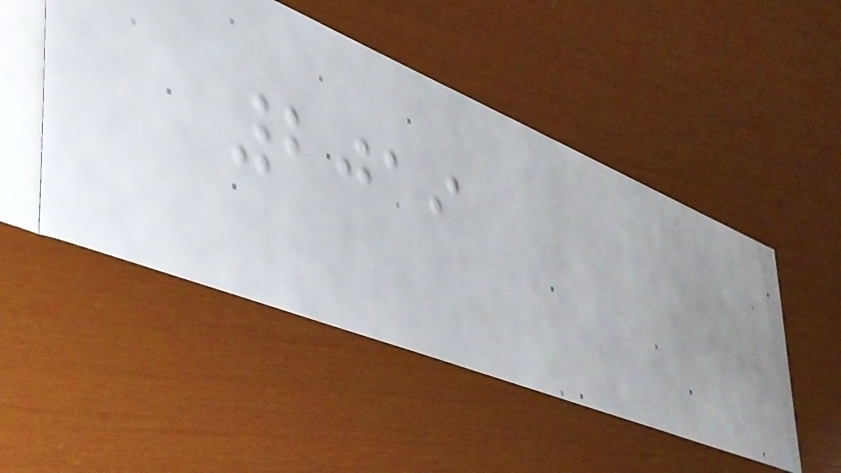2019
